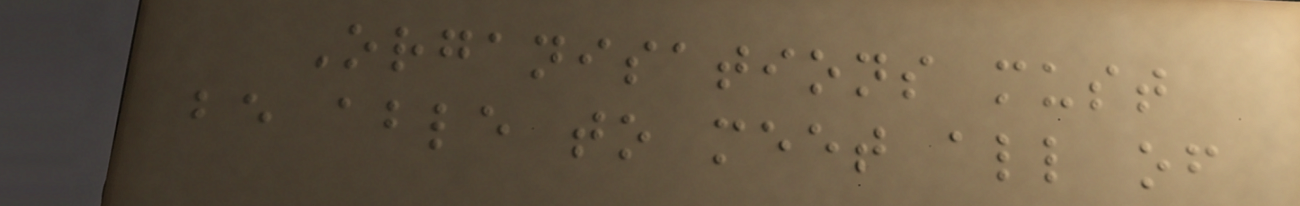Organisations must
be able to meet all of
